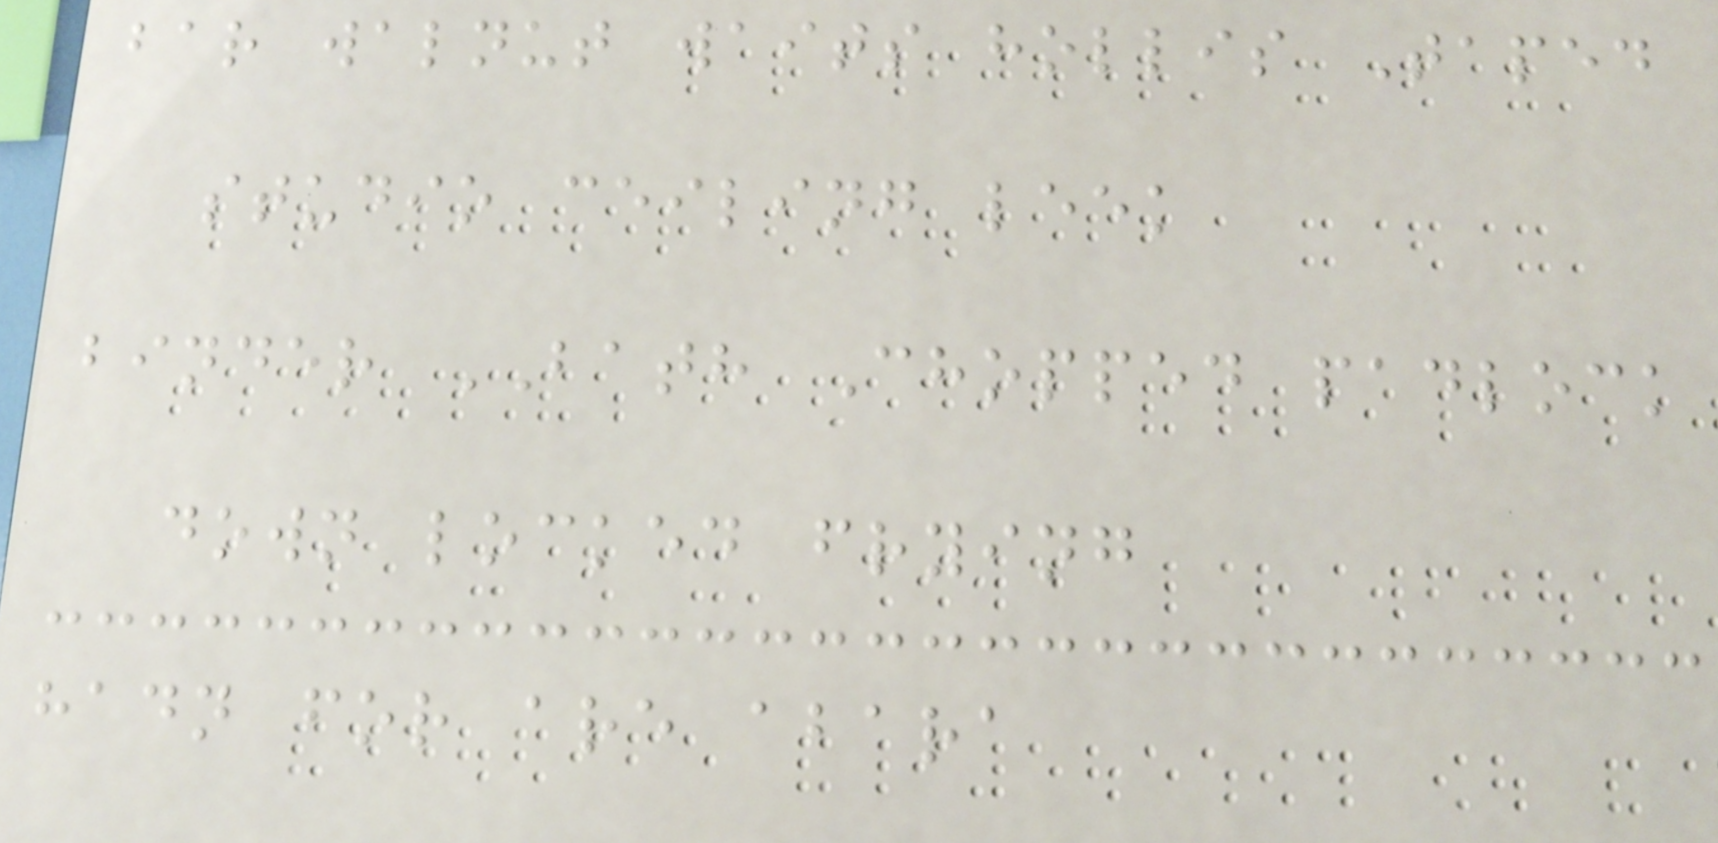bar walnut waits hollis Taped
studio ceiling leek
binder BATH Chopped padlock
down locked frying
hadn for are abara
